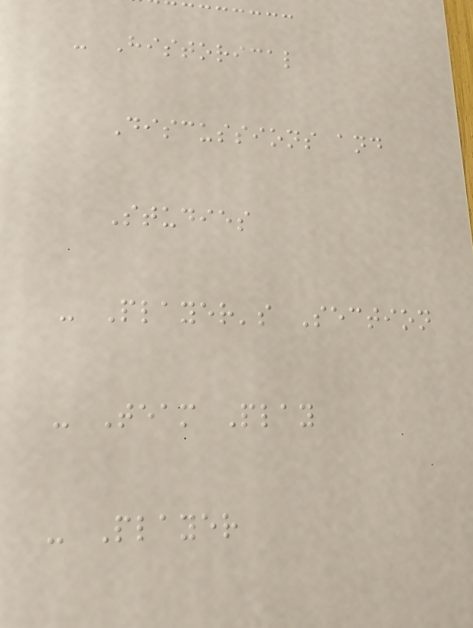- Historical
Discussions and
Studies
- Player's Section
- Team Play
- Player
